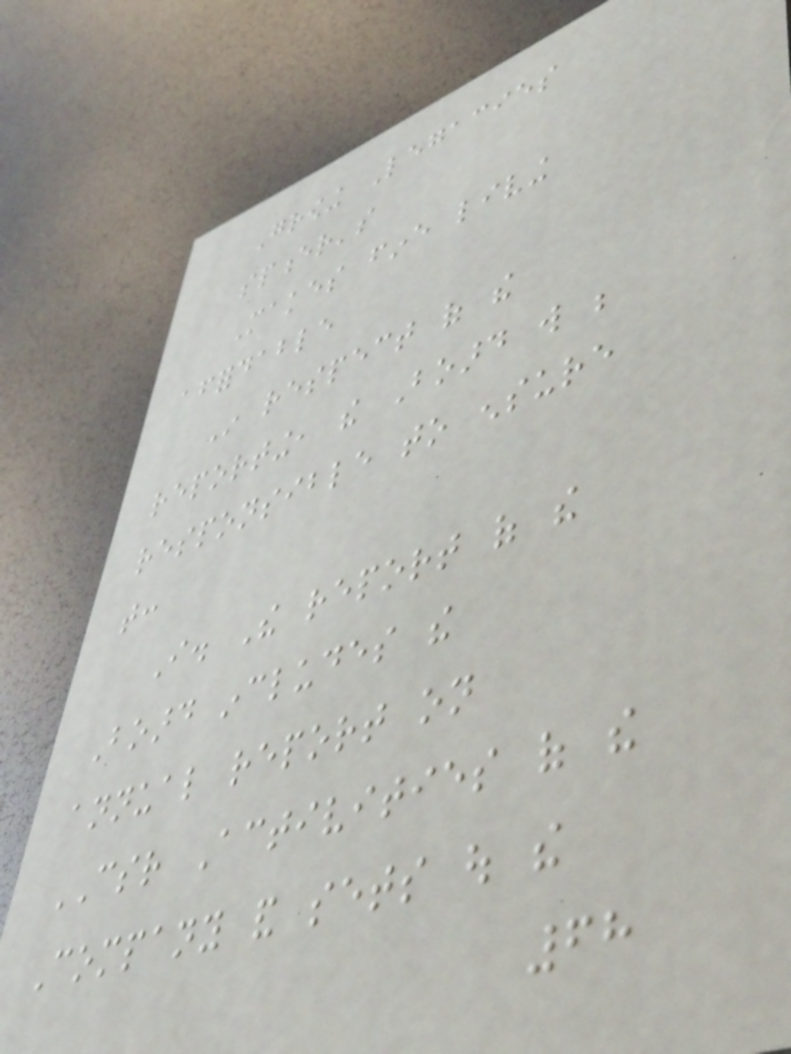Growing Legacies
spencer's
Makes fine living
affordable
In respect of the
reporting, the Board will be
responsible to ensure
that:
I. The report of the
Board includes the
annual report on
CSR Activities of the
Company and sets out the
68
